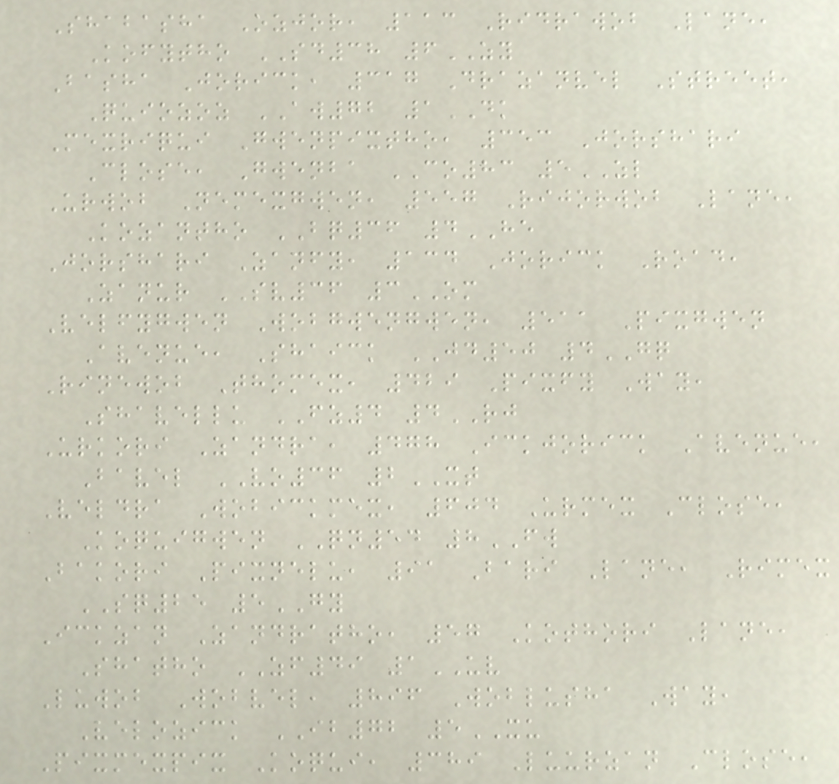Shabasha Ozjor, 113 Ridrawob Lane,
Kofytho SD38 6ZY
Basha Jorick, 317 Drazanvel Street,
Quiozoz AW72 1DK
Mexriqui Gwenpixtho, 353 Jorshari
Close, Gwenba CO83 5ZL
Urwob Nemexgwen, 557 Rijorwob Lane,
Kozantho BQ36 4HE
Jorshari Zanfy, 134 Jorick Road,
Zanur SV36 3OM
Velfygwen Wobgwengwen, 511 Pixgwen
Avenue, Shaick JD50 4GQ
Rinewob Thomex, 429 Pixfy Way,
Shavellu FZ4 4RJ
Urkori Zandra, 478 Ickjorick Avenue,
Bavel VO36 2XT
Veldra Wobickmex, 604 Urmex Close,
Koquigwen QN54 8FW
Bakori Pixnelu, 91 Bari Lane, Rimex
SQ25 5GY
Ickzan Zandratho, 57 Kothori Lane,
Shatho ZF49 1UV
Luwob Wobvel, 896 Woblusha Way,
Velozick IB72 5XU
Pixmexpix Koqui, 389 Luurzan Close,
